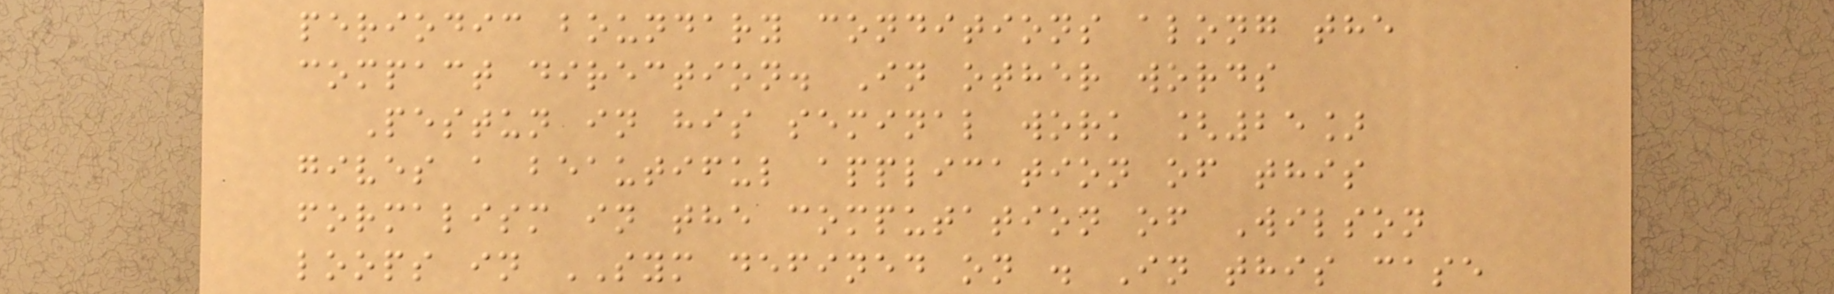periodic boundary conditions along the
compact direction. In other words
Pestun in his seminal work [25]
gives a beautiful application of this
formalism in the computation of Wilson
loops in SYM defined on . In this case
